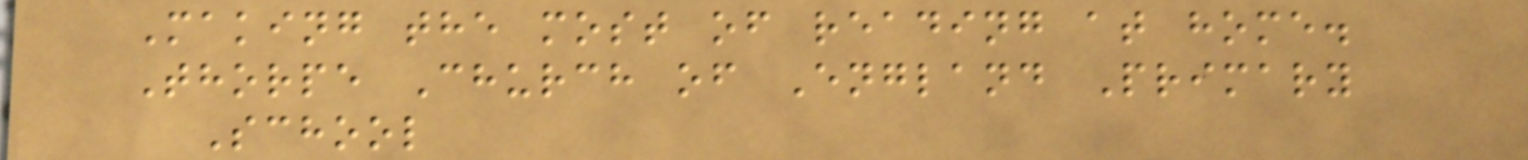Making the most of reading at home.
Thorpe Church of England Primary
School
